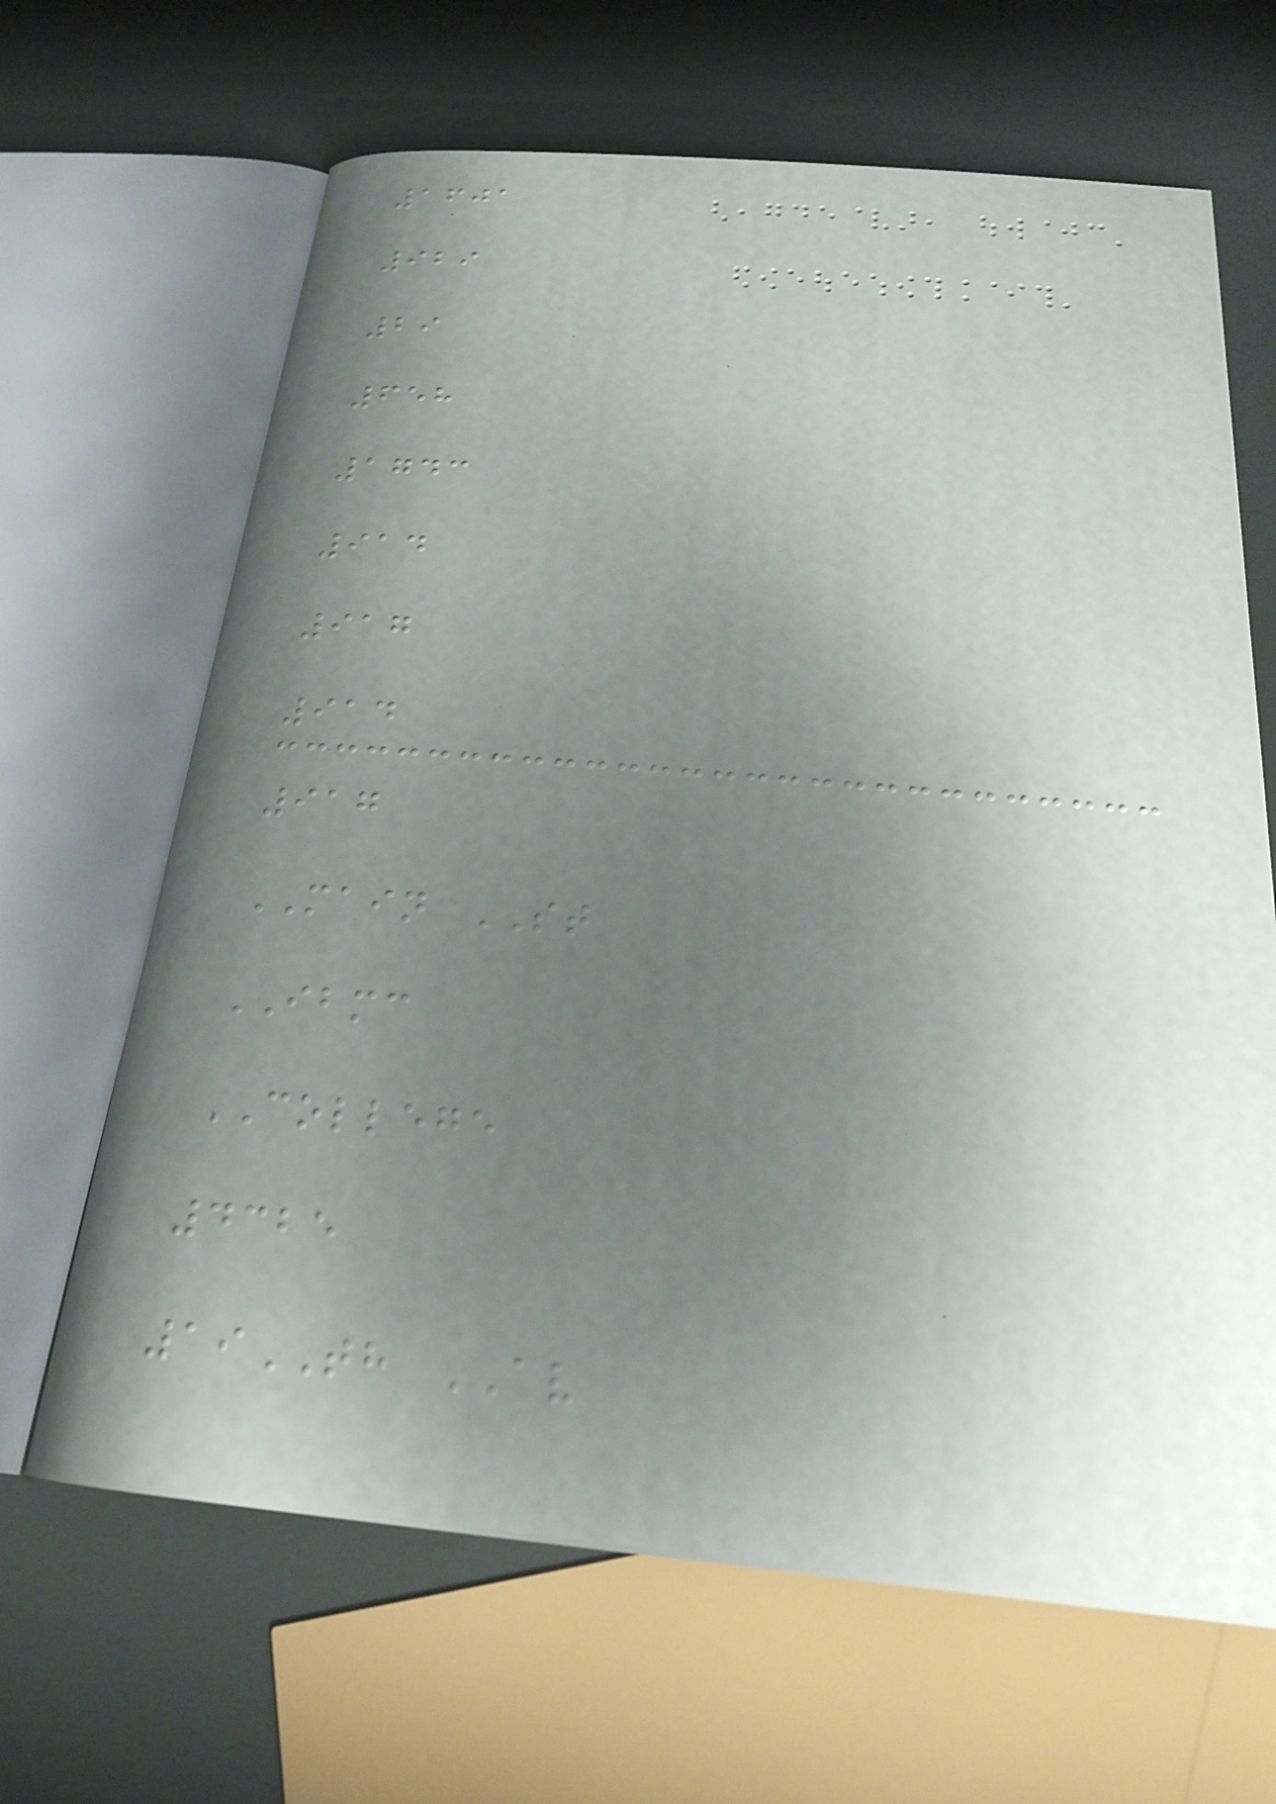1601
929
29
658
1743
914
917
914
917
MAIN ST
IBMC
COLLEGE
4325
19TH AV
